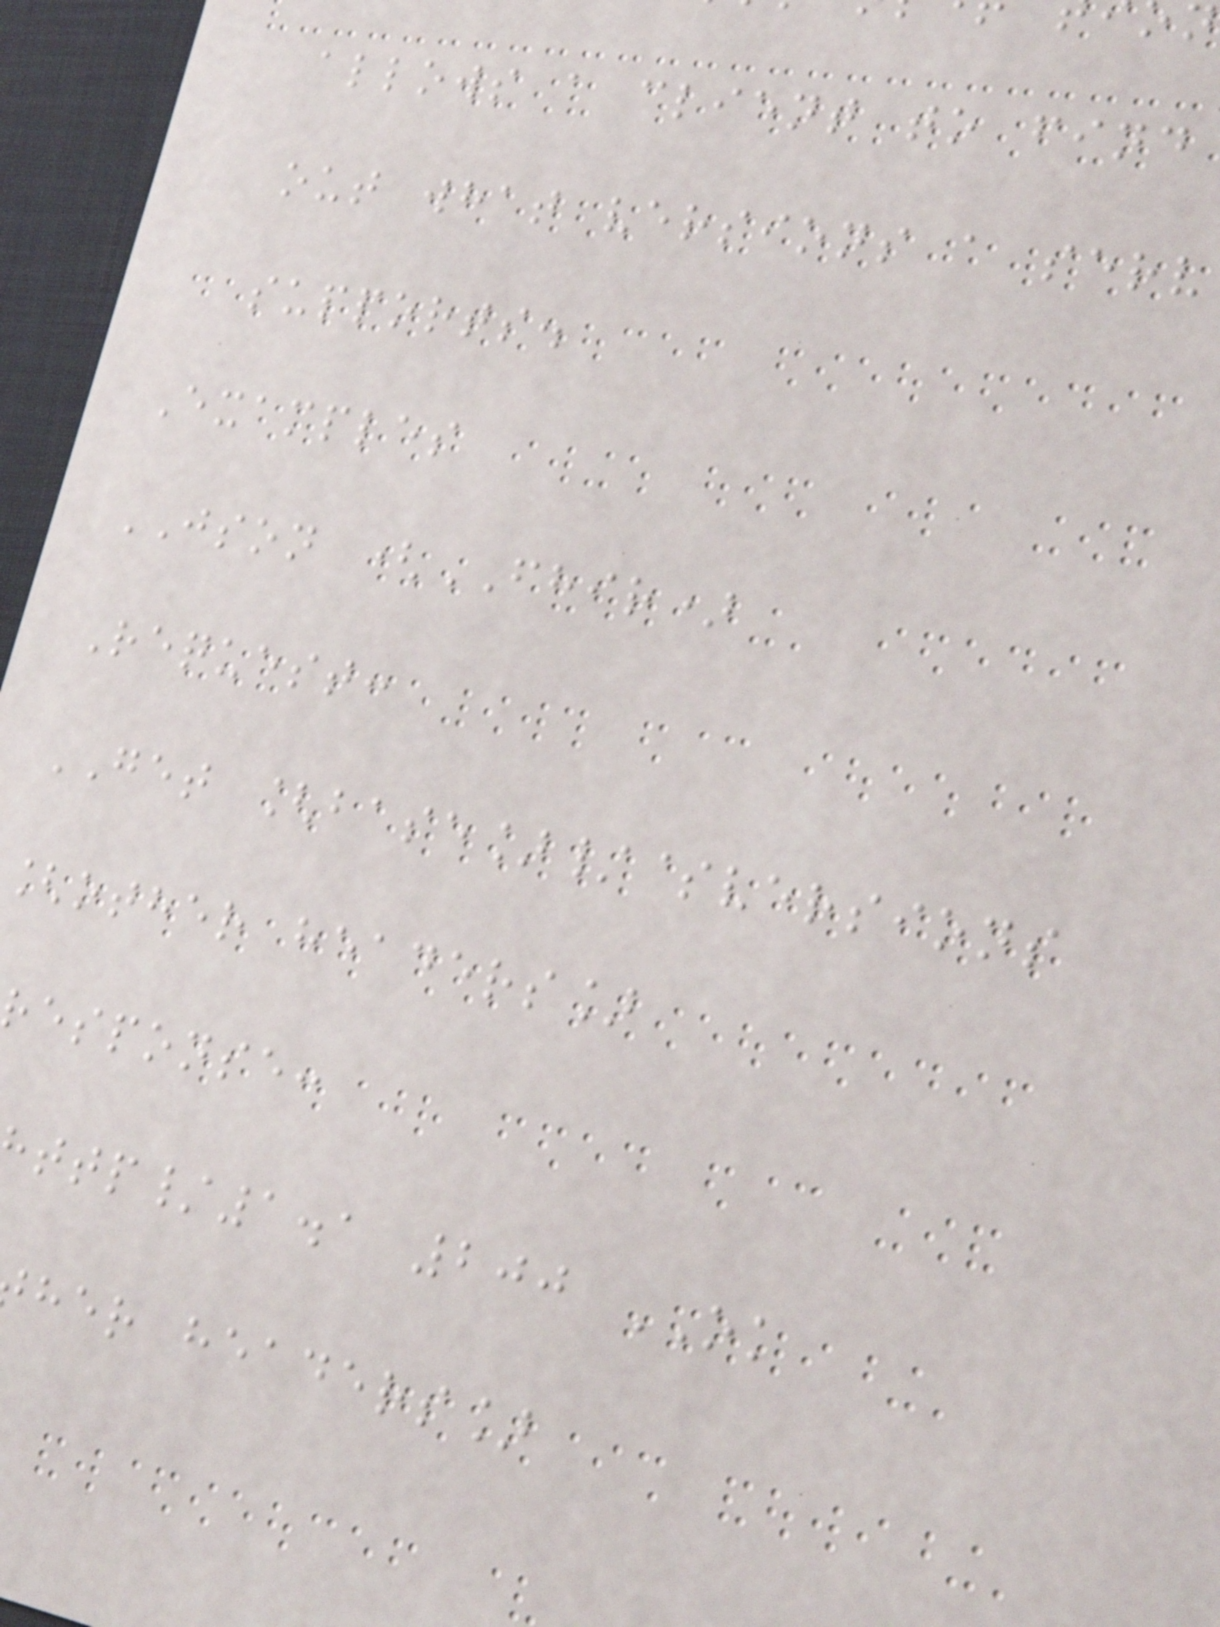allows a client to find
out what versions a serv
supports.
Examples
JSON (FHIR)
Request:
GET [base]/$versions
[other headers]
esponse:
ttp/1.1 200 OK
her headers]
